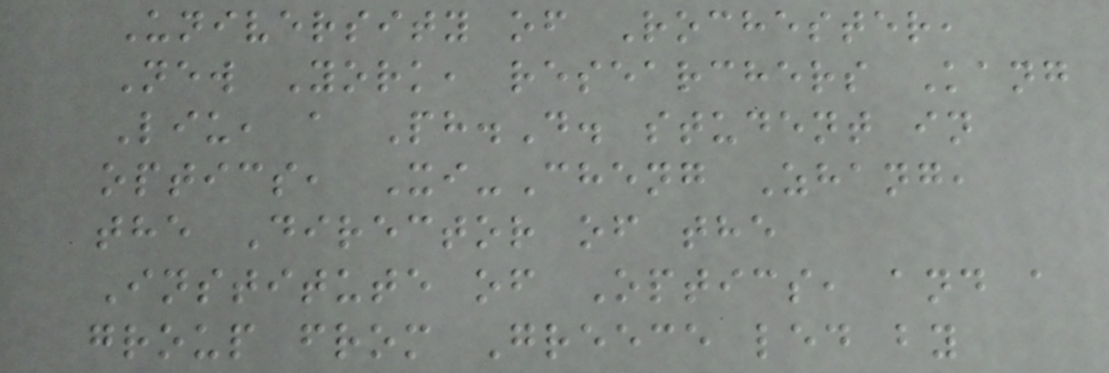University of Rochester,
New York, researchers Kang
Liu, a Ph.D. student in
optics, Xi-Cheng Zhang,
the Director of the
Institute of Optics, and a
group from Greece led by
